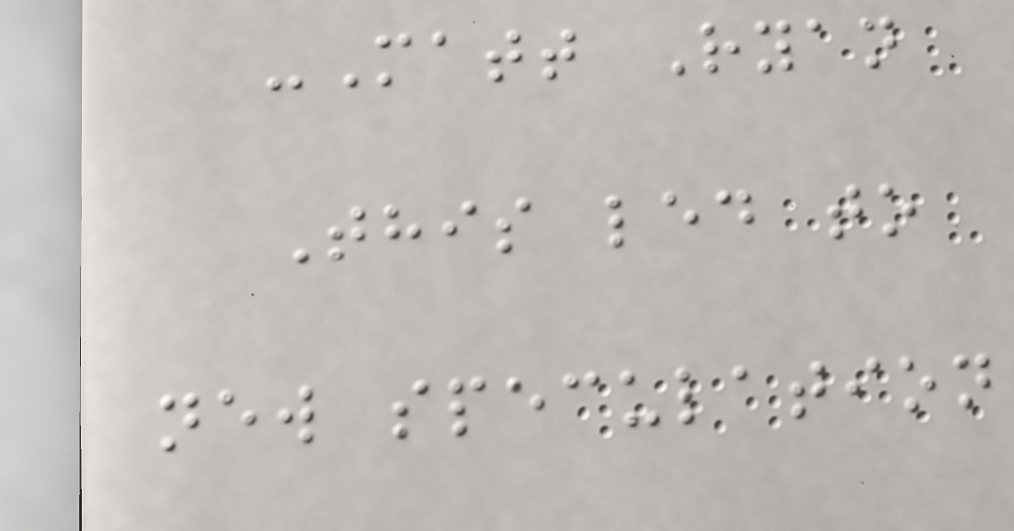-Matt Ryan
This led to
new speculation
